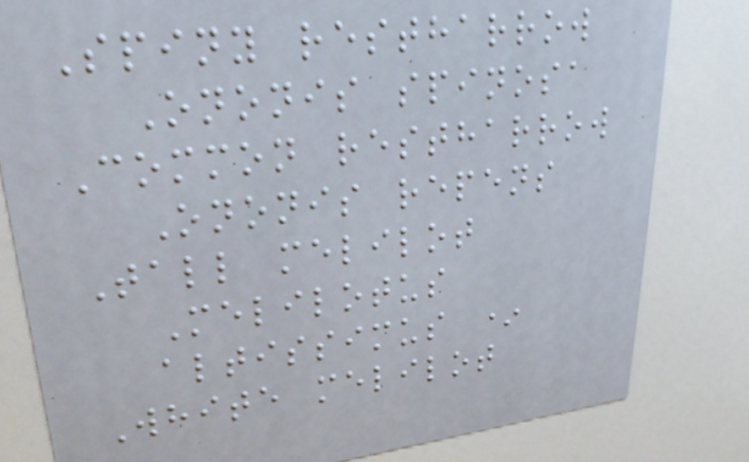Spiny restharrow
Ononis spinosa
Common restharrow
Ononis repens
Tall melilot
Melilotus
altissimus *
White melilot
